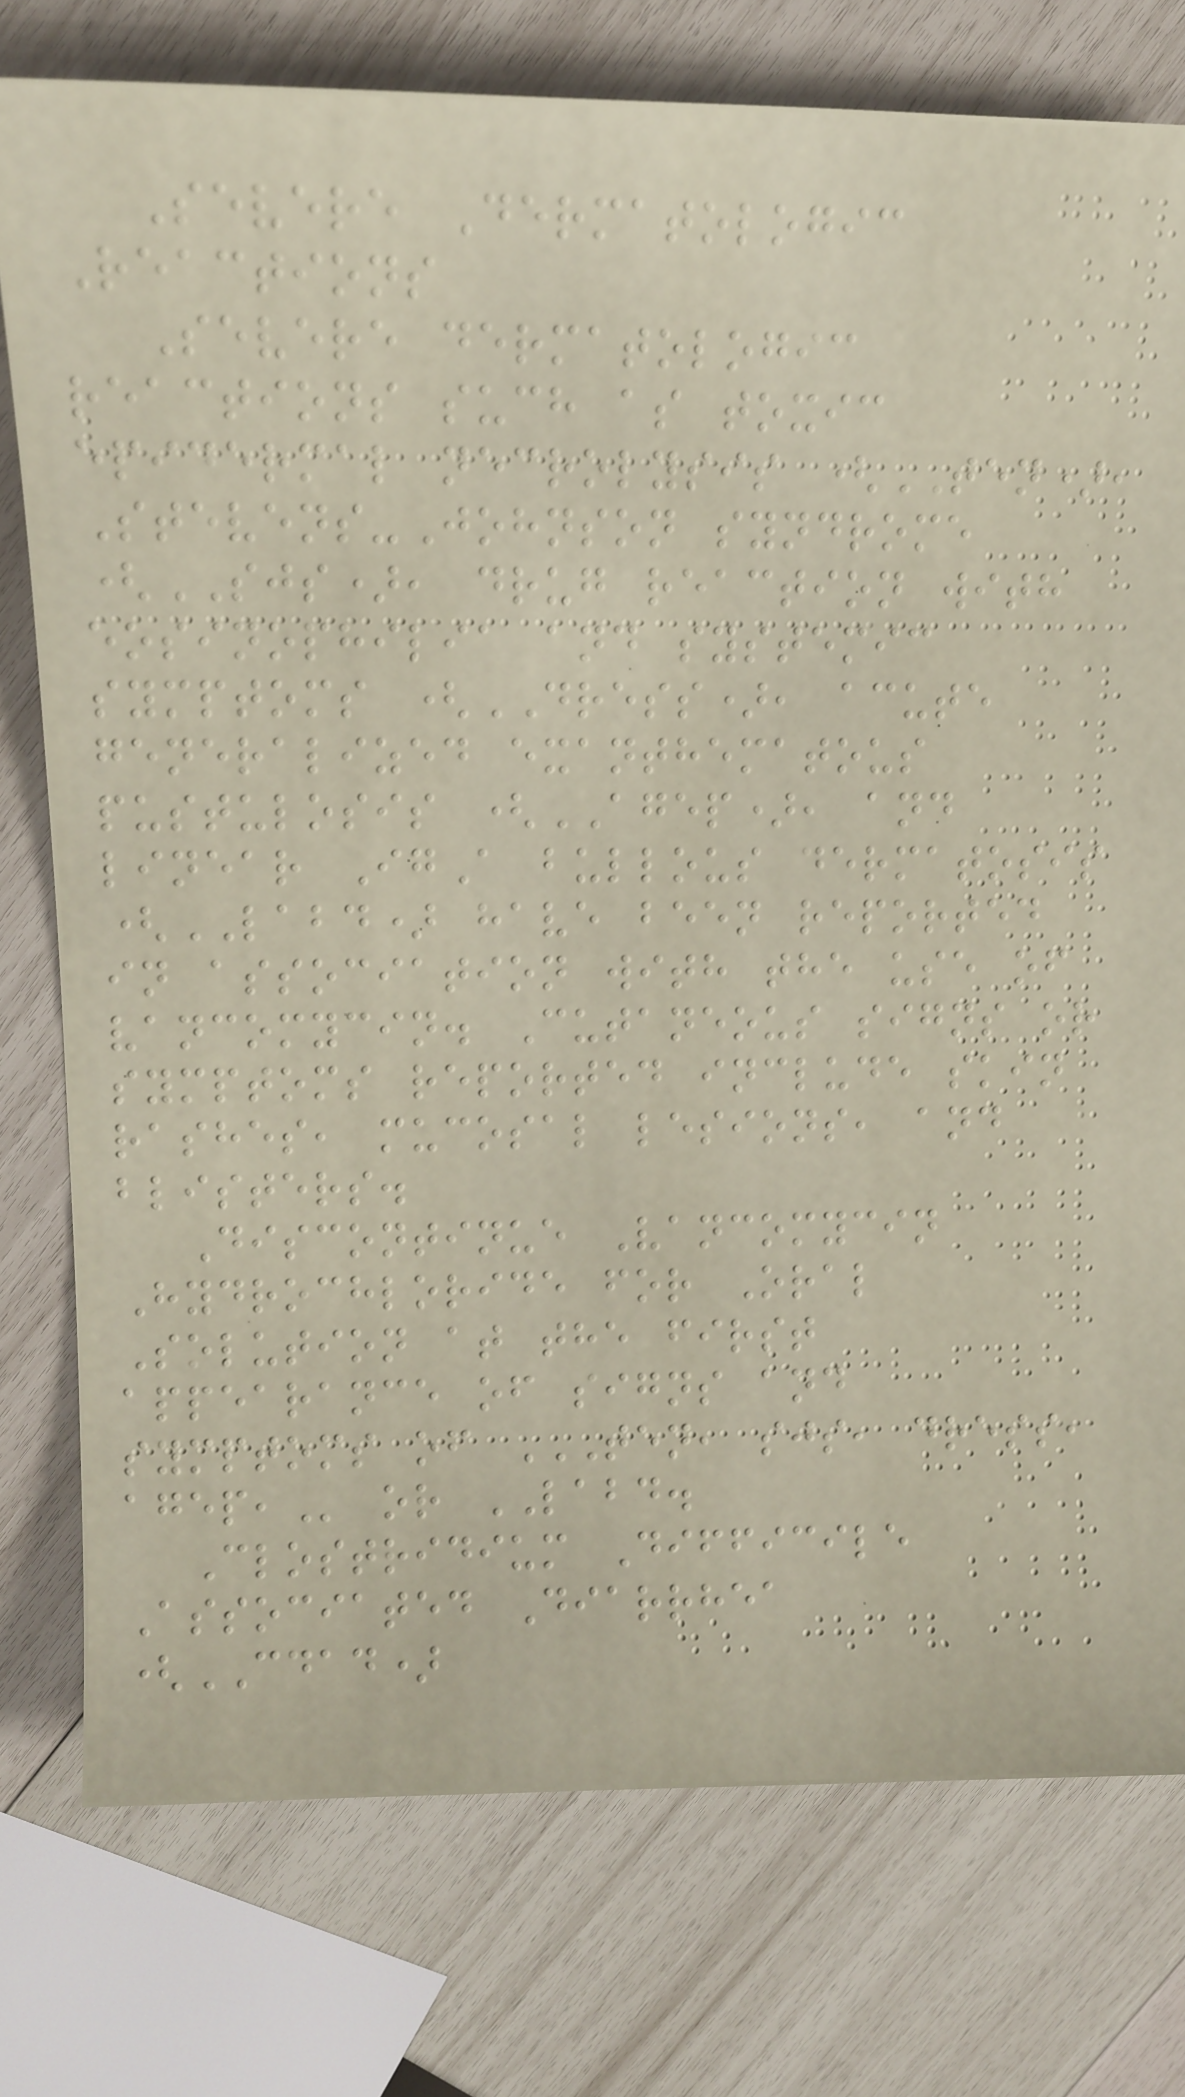Severe Dermatologic
Reactions
Severe dermatologic
reactions such as toxic
epidermal necrolysis (TEN),
Stevens-Johnson syndrome
(SJS), drug reaction with
eosinophilia and systemic
symptoms (DRESS), acute
generalized exanthematous
pustulosis (AGEP), and
linear IgA bullous dermatosis
(LABD) have been reported
in association with the use of
vancomycin. Cutaneous signs or
symptoms reported include skin
rashes, mucosal lesions, and
blisters.
Discontinue Vancomycin
Hydrochloride for Oral
Solution at the first
appearance of signs and
symptoms of TEN, SJS, DRESS,
AGEP, or LABD.
Clostridium Difficile
Associated Diarrhea
(CDAD)
